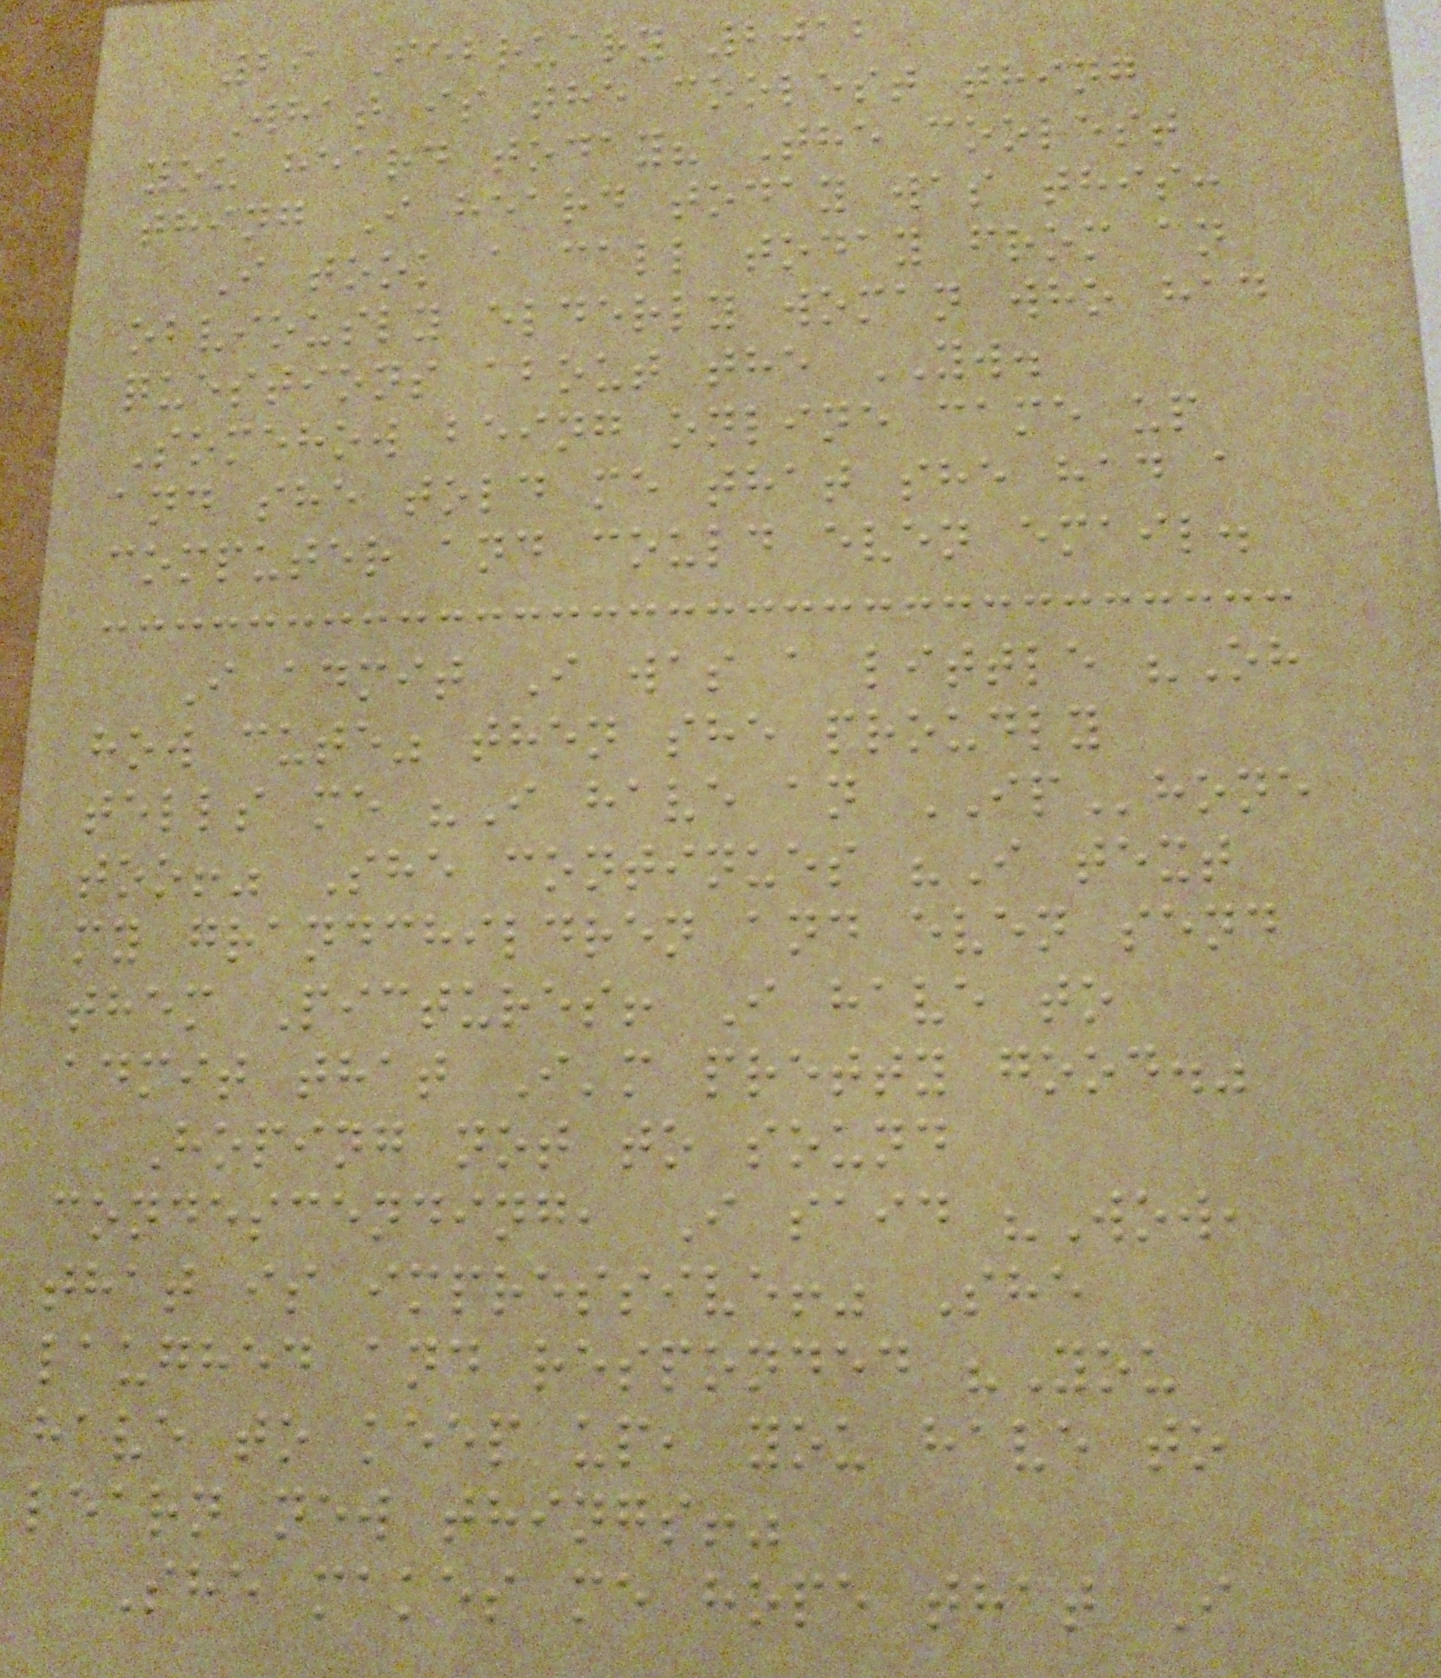29 February 2012
What is the coolest thing
you heard today? The coolest
thing I heard today was this:
I took a call today from an
obviously elderly woman who had
questions about the YW.
Somehow being online came up
and she told me that she had a
computer and could even email.
I admit I was a little "Oh
how cute" then she proudly
tells me "I have an IPhone
too!" She continues "I text
my grandchildren and even send
them Pictures! I have to
admit that I'm pretty good."
Hoping not to sound
condescending, I said "Wow,
that is impressive!" She
laughed and responded "You
have to keep up, you have to
learn new things!"
She makes me hope that I
